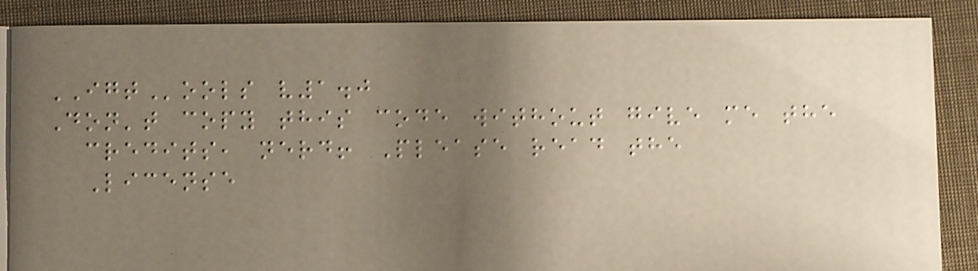IGTools v1.0
Don't copy this code without give me the
credits, nerd! Please read the
License
